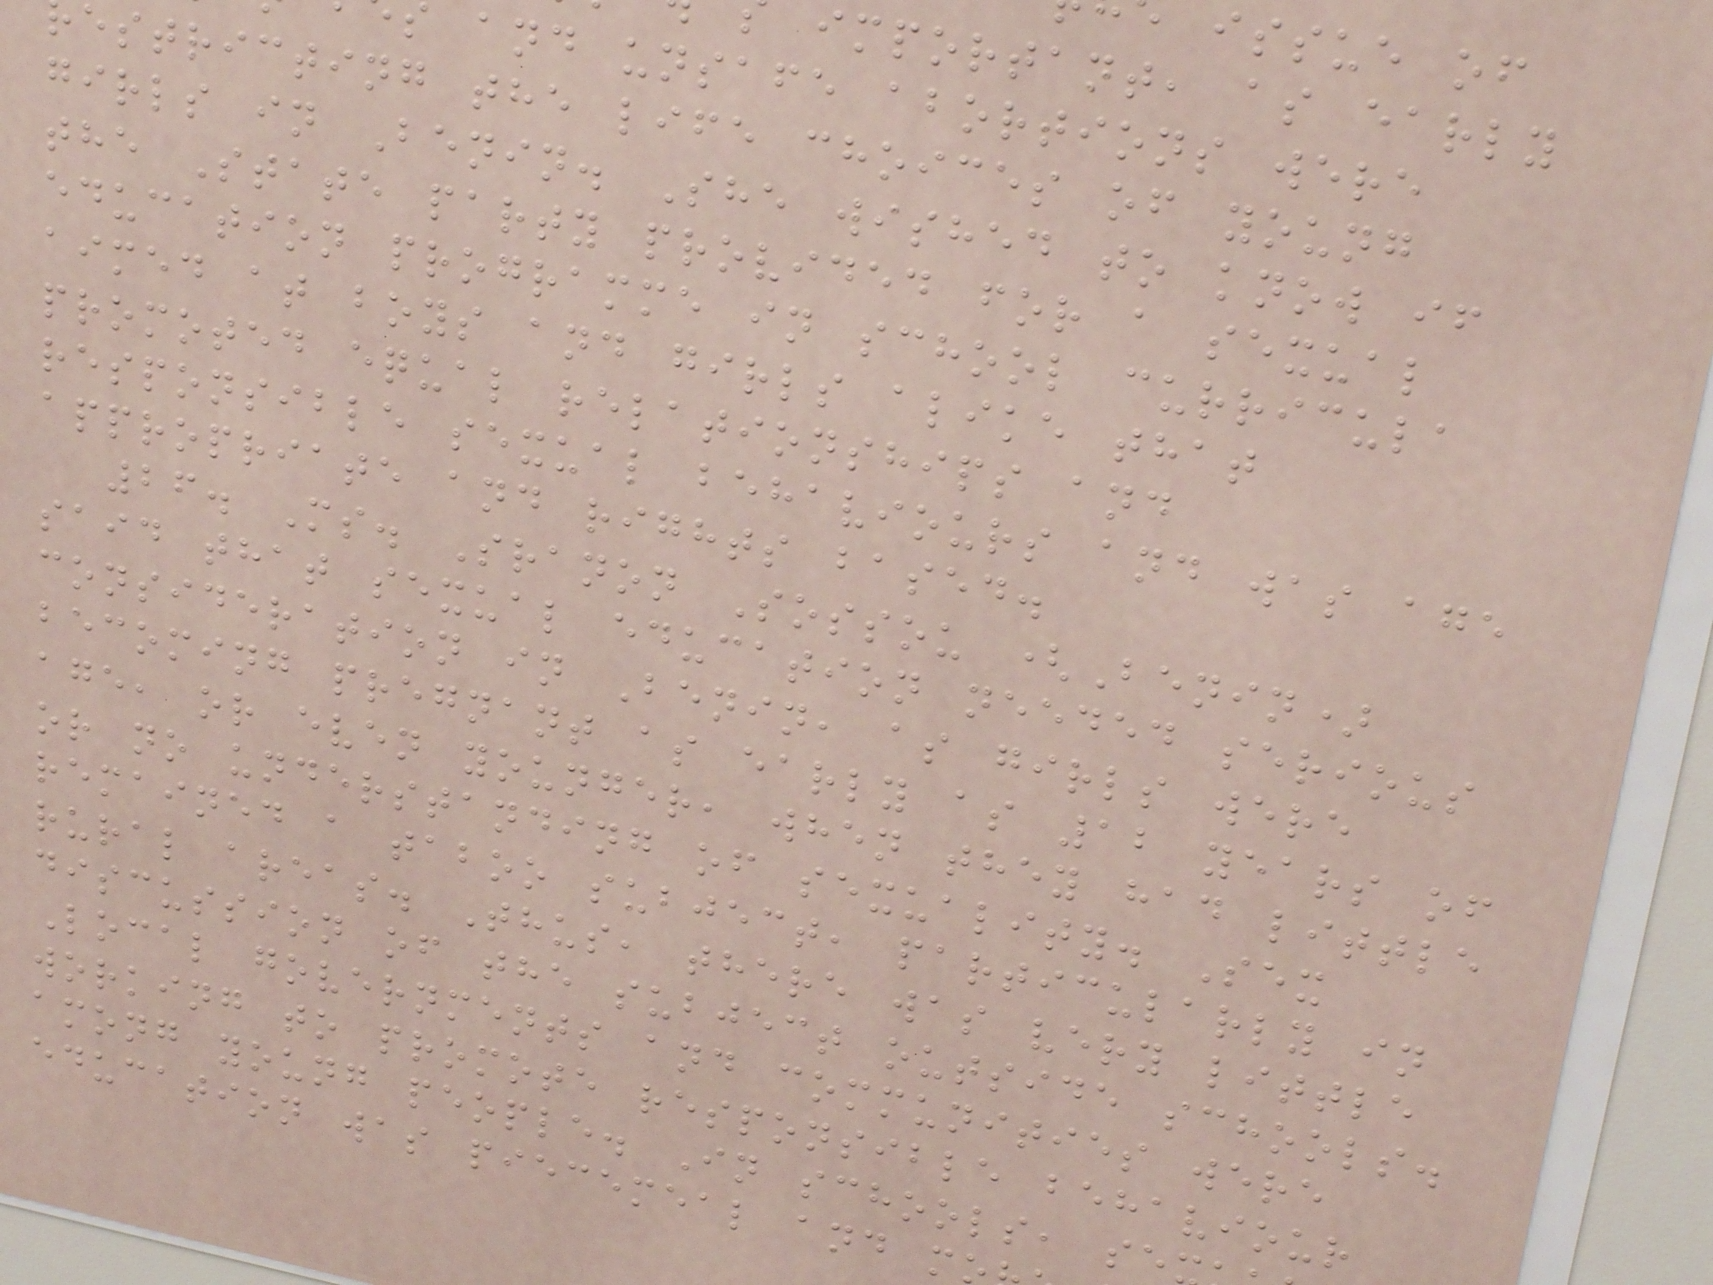important, as early
and unsafe abortions were
estricting the life choices of young
girls in Benin. She wished to know if
the State party provided for a sexual
education programme in school curricula
aimed at boys and girls alike that
promoted equal relationships and
responsible sexual behaviours and was age
appropriate and rights based.
26. Ms. Sranon Sossou (Benin)
said that sexual education needed serious
consideration in Benin, as girls were
becoming pregnant as early as 12 years of
age, or even younger, when they had little
or no understanding of sexuality. Sex
remained a taboo subject, particularly in
rural areas. Thus, there was very little
discussion of the subject outside schools.
Local governments and communities were
working to promote responsible behaviour
among young people. In schools, se
education was piecemeal and m
